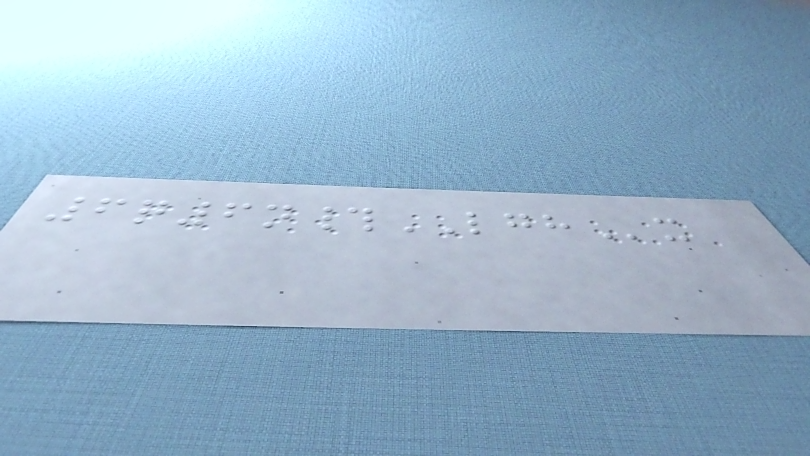6q6n#LGHx
